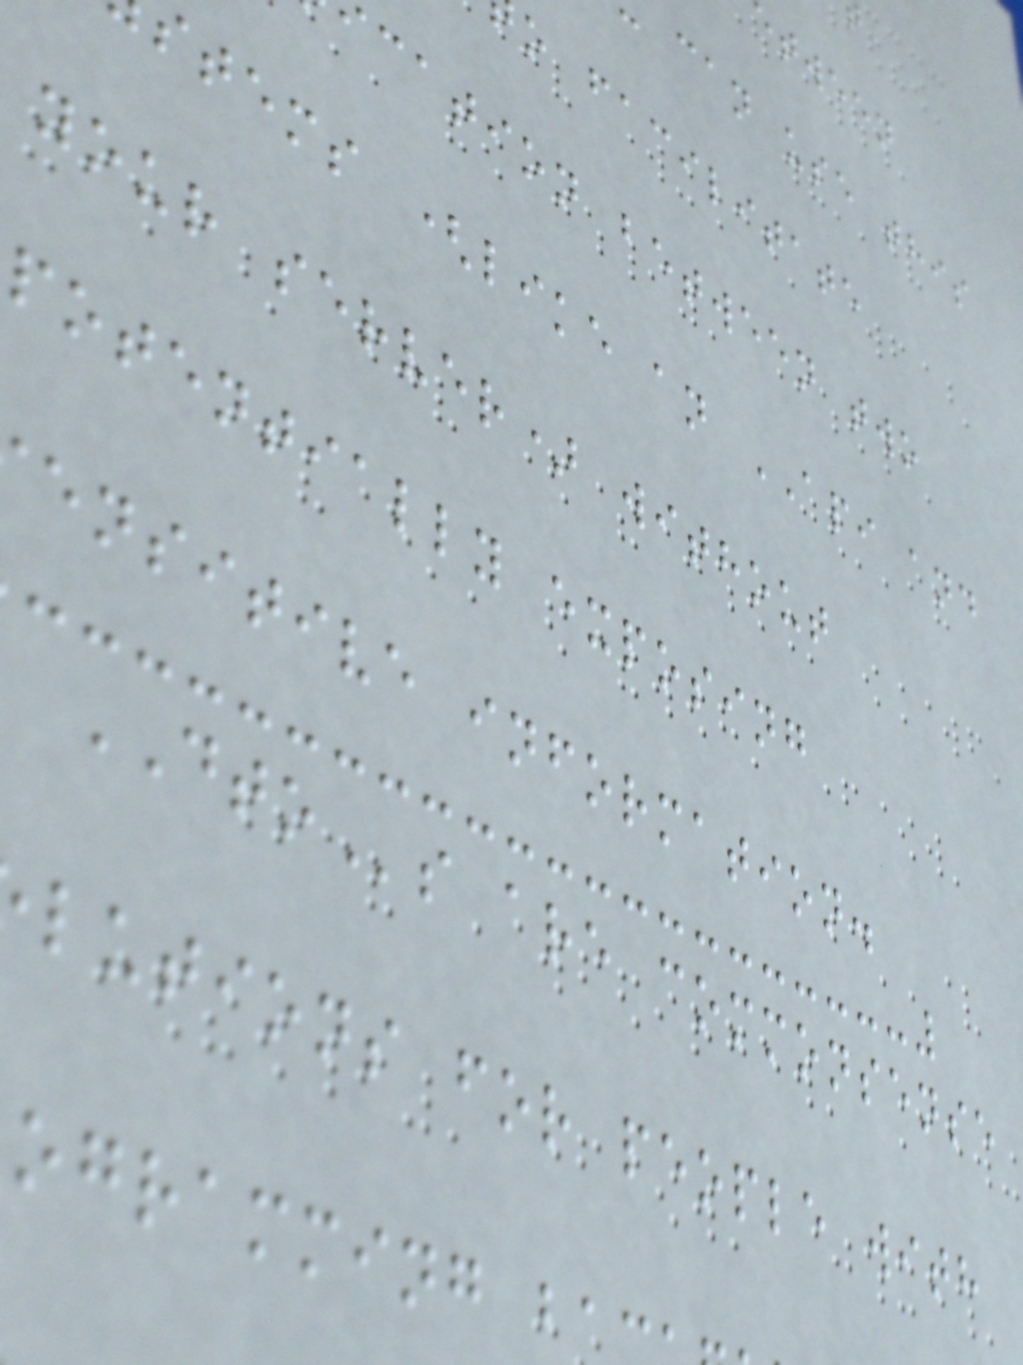can use this
o facilitate
cation between two
stems (like an API and
your server) without
potentially exposing
ensitive information.
DTOs are commonsense
lutions for people with
ogramming b
